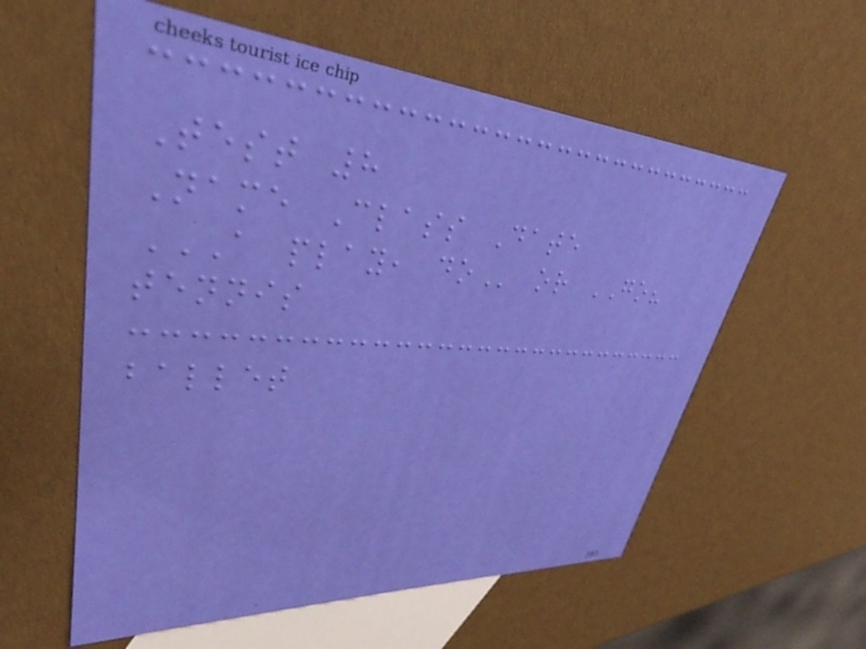Test 8
Name Class Date
A PLAY, DO or GO?
tennis
ballet
